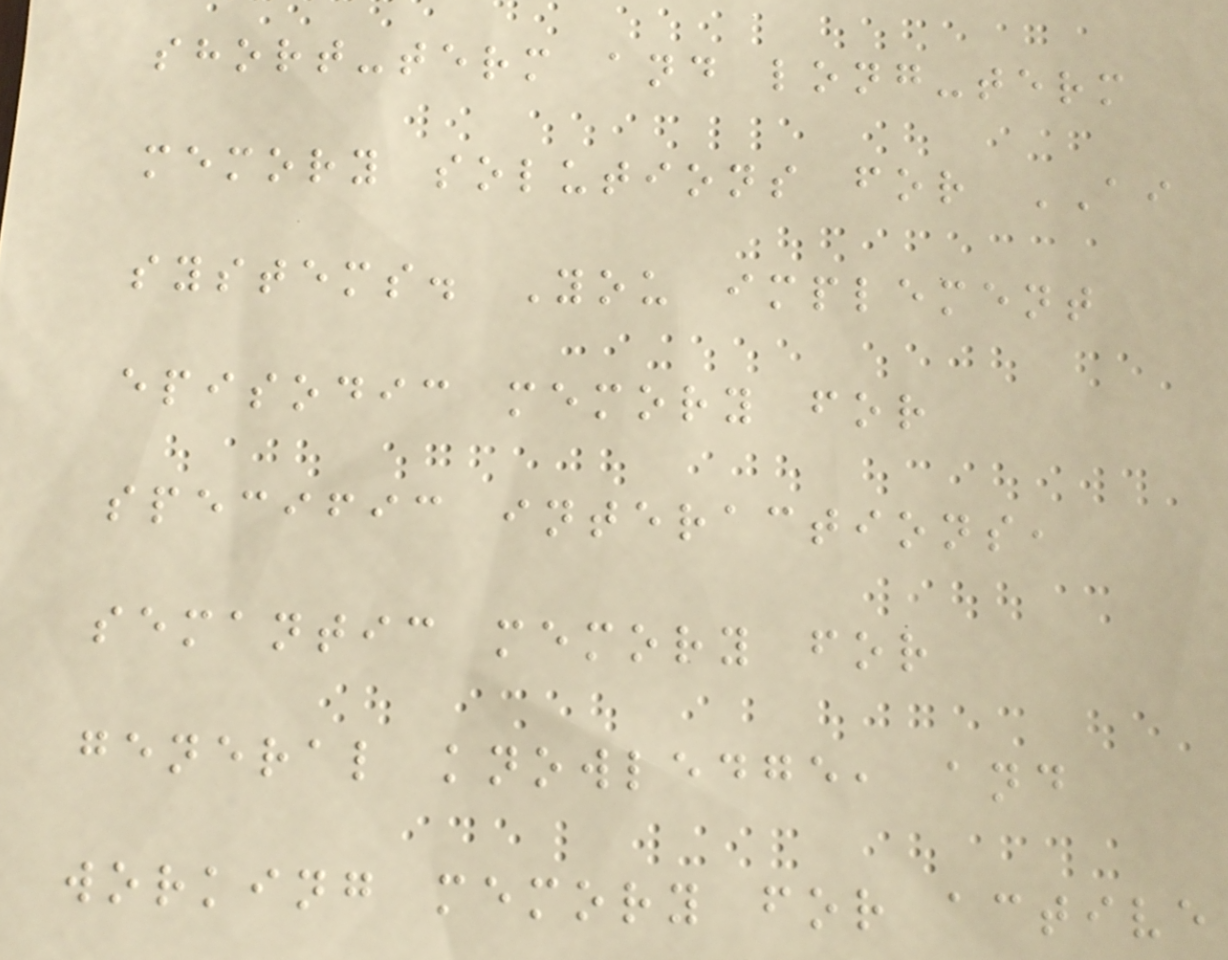short-term and long-term
memory solutions for AI
systems. You implement
episodic memory for
specific interactions,
semantic memory for
general knowledge, and
working memory for active
